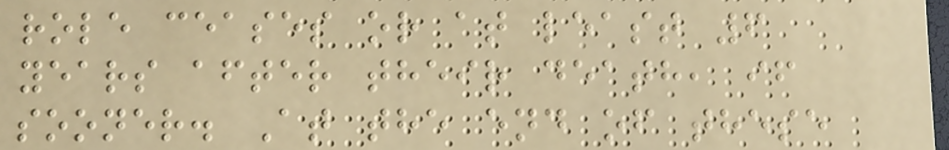role ceases or at least 6
years after their death, if
sooner. At the end of these
